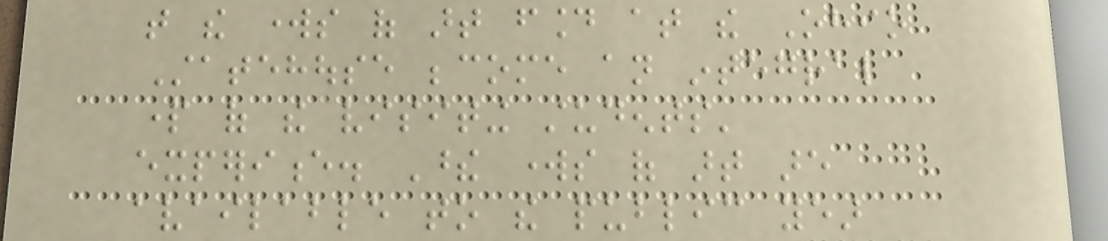that the works of art found at the Ohio
Statehouse become an integral
part of the visiting students'
experience. These works of art are
available to the public year
